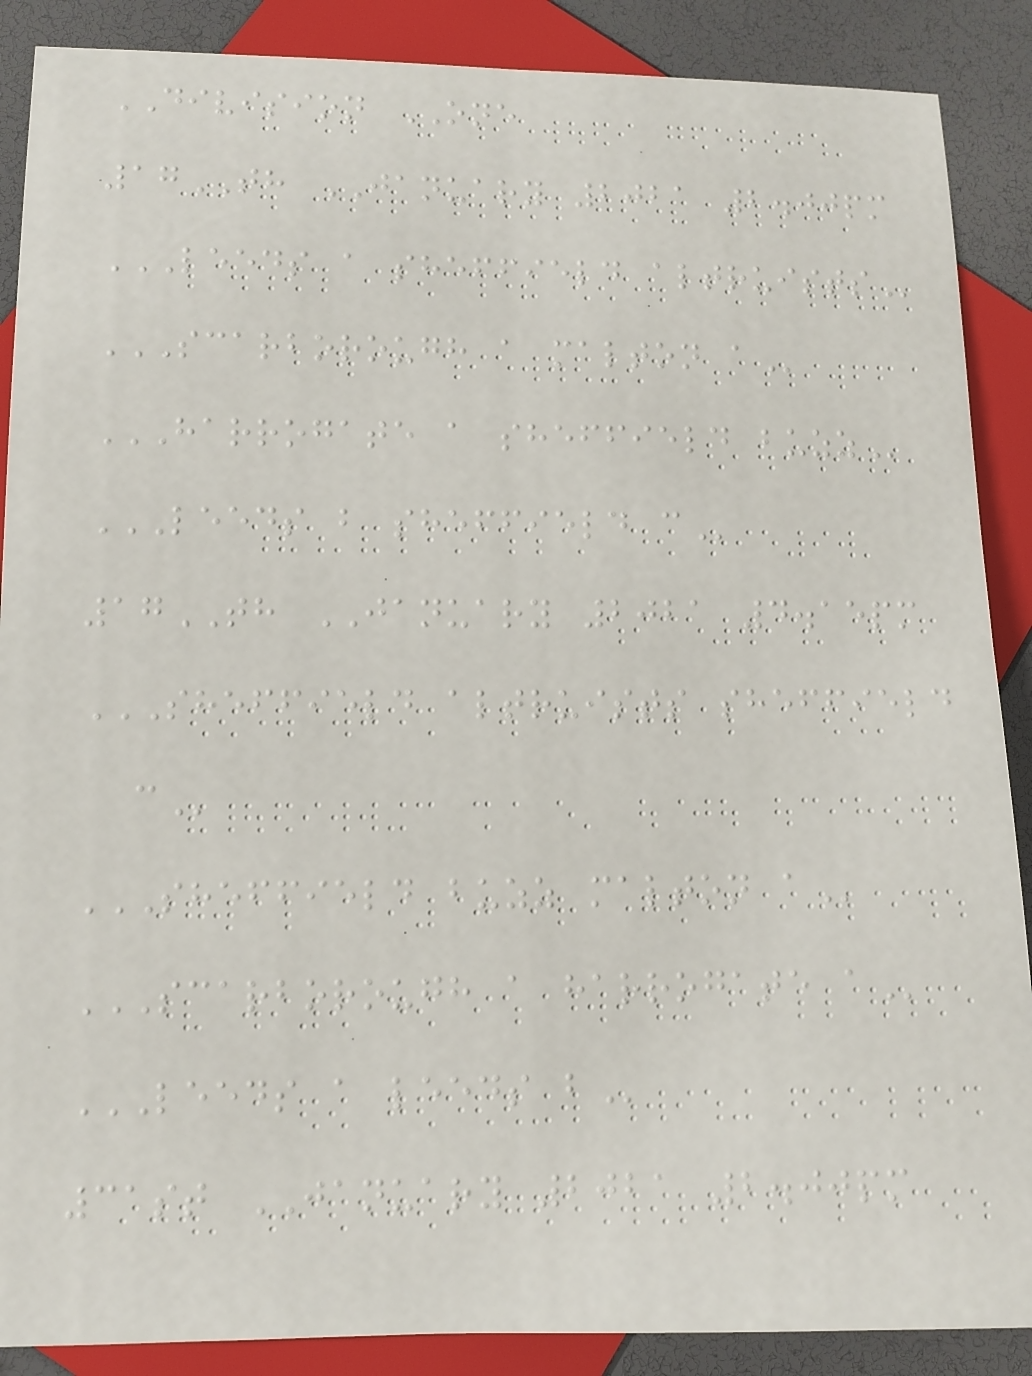DIVISION ONE
17TH JANUARY 2021 2.00pm
LEEDS A SHEFFIELD ALTRUISTS
SCARBOROUGH A MALTON A
HARROGATE A SHEFFIELD BUZZ
LEEDS B SHEFFIELD C
17TH JANUARY 2021 4.15pm
SHEFFIELD ALTRUISTS SHEFFIELD
C
SHEFFIELD BUZZ MALTON A
SCARBOROUGH A HARROGATE A
LEEDS A LEEDS B
31st JANUARY 2021 2.00pm
